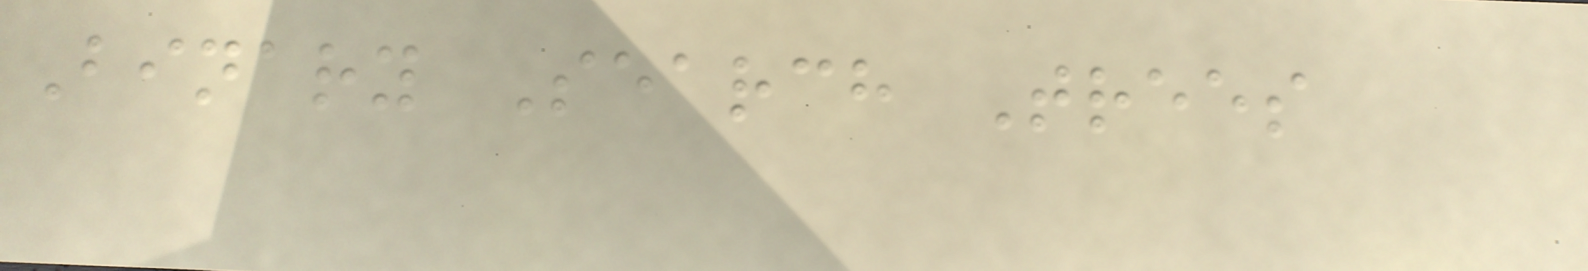Binary Search Trees
